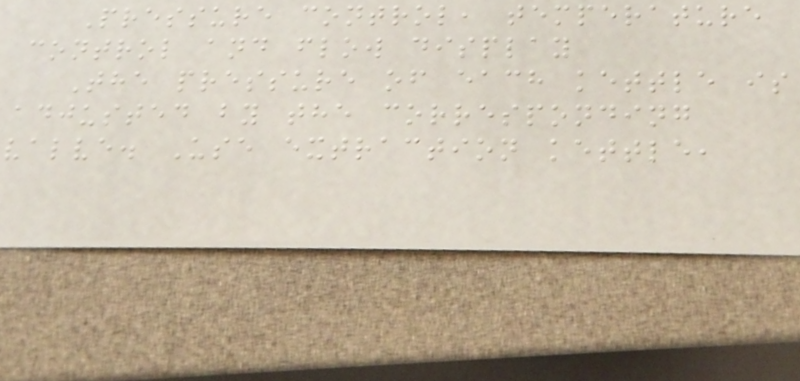Pressure control, temperature
control and flow display
The pressure of each kettle is
adjusted by the corresponding
valve. Use extraction kettle,
